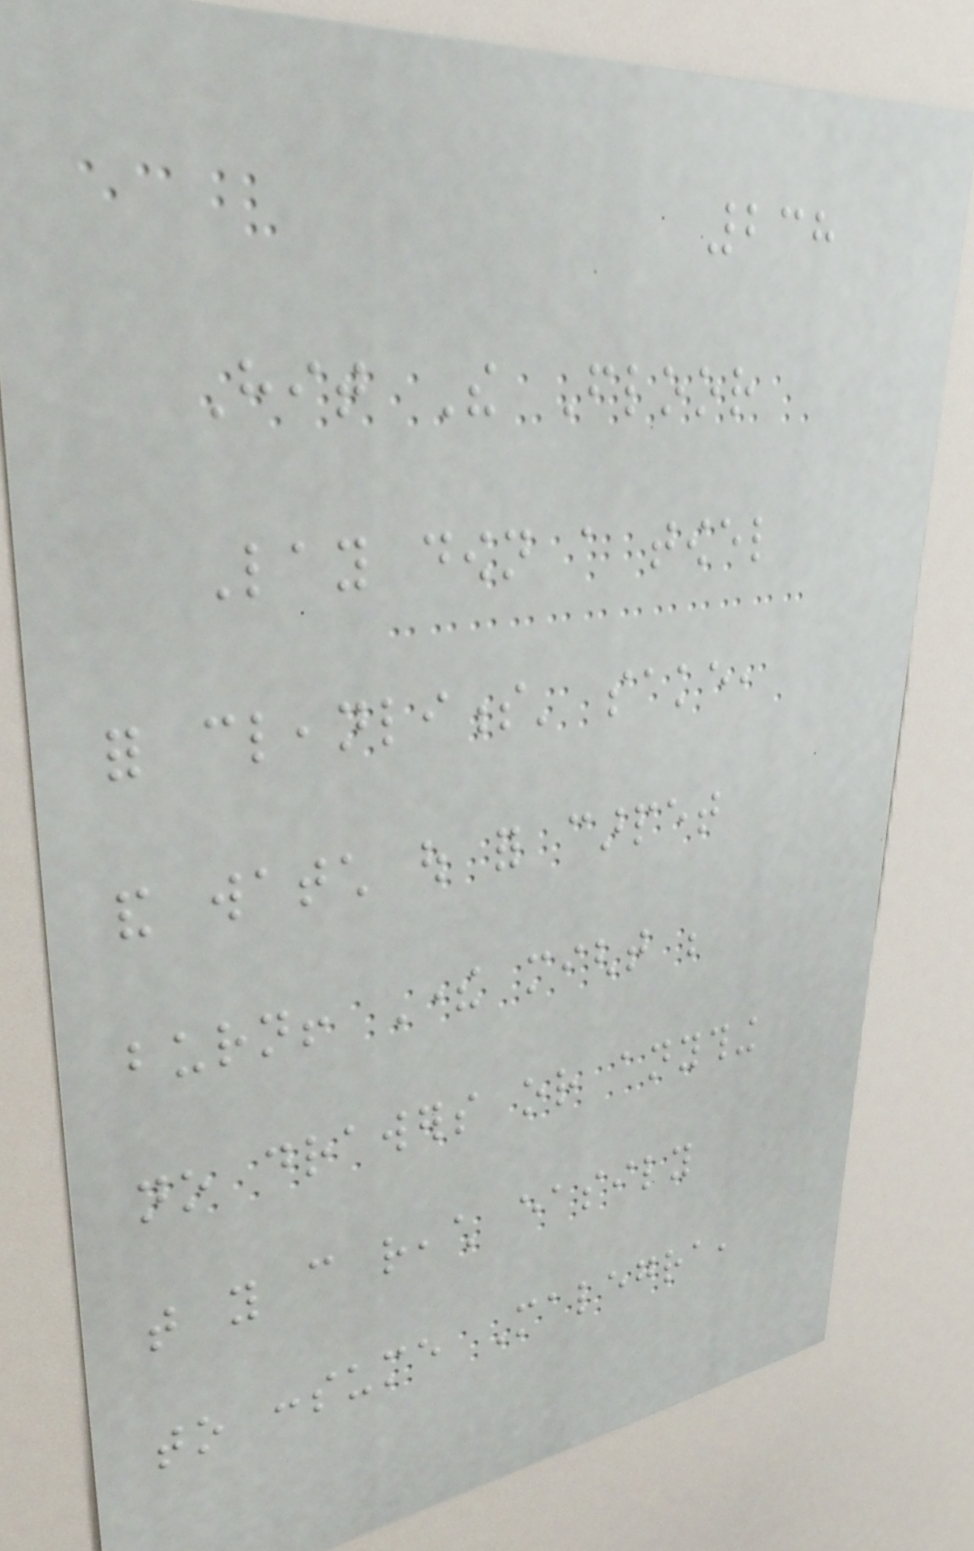238
Hit The Floor
Lay down a towel
for cleanliness' sake,
and watch out for carpet
burn! There might be
no drawers or anything
that you can reach easily
to consume Malegra,
